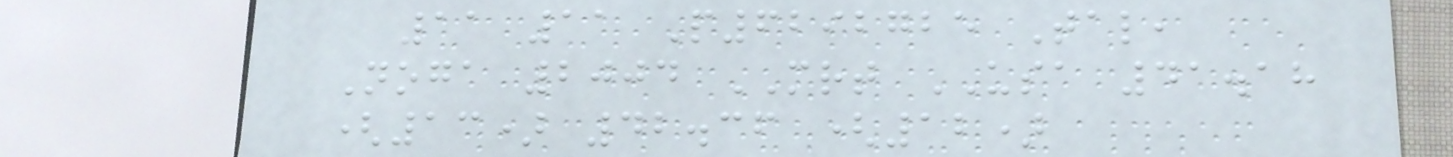11 11 P6292725 Tal,
Noga 2004 MRT USA 41.18
(13) 42.36 (12)
